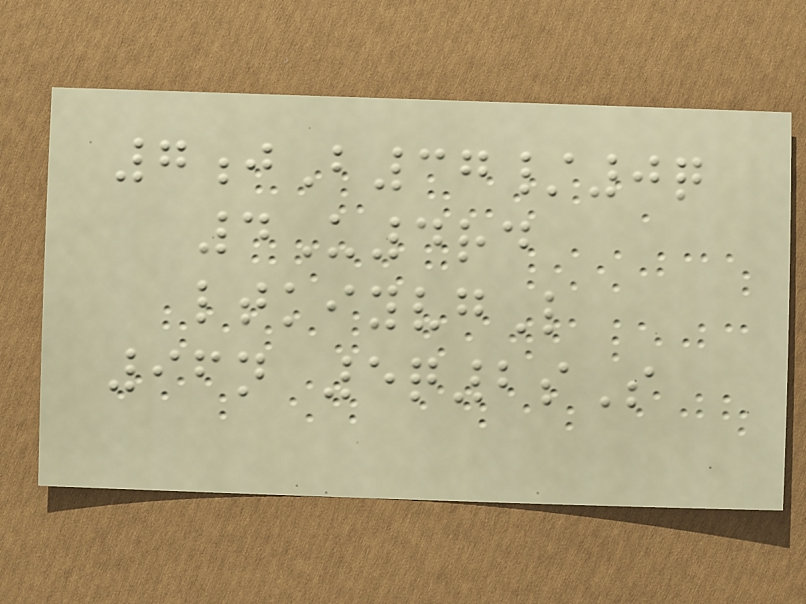7jB37/0q
4U4rd
ltkiyvgL
96n 5q2sS
